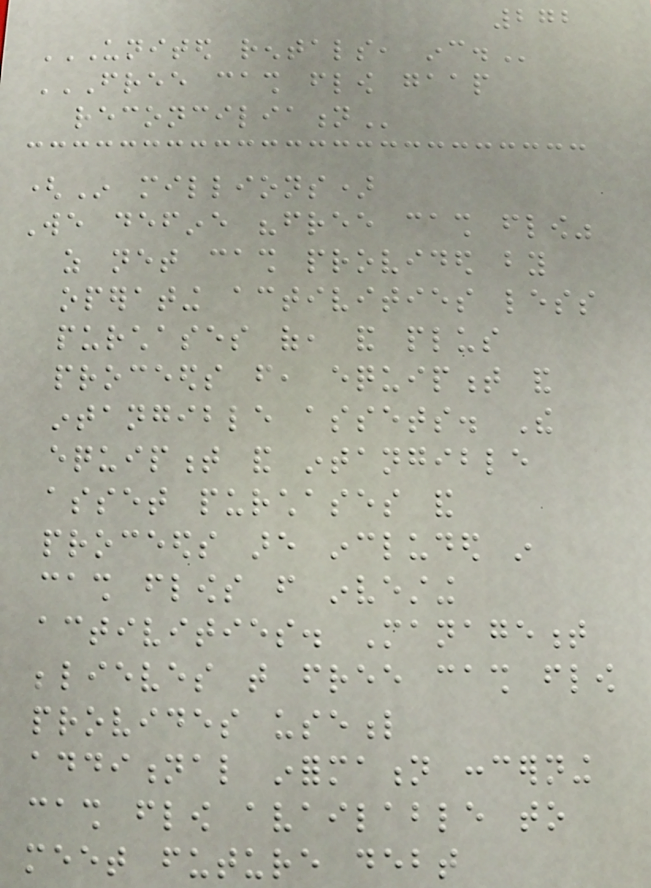272
UNITED RENTALS, INC.
FREE CASH FLOW GAAP
RECONCILIATION
(In millions)
We define "free cash flow"
as net cash provided by
operating activities less
purchases of, and plus
proceeds from, equipment and
intangible assets. The
equipment and intangible
asset purchases and
proceeds are included in
cash flows from investing
activities. Management
believes that free cash flow
provides useful
additional information concerning
cash flow available to
meet future debt
